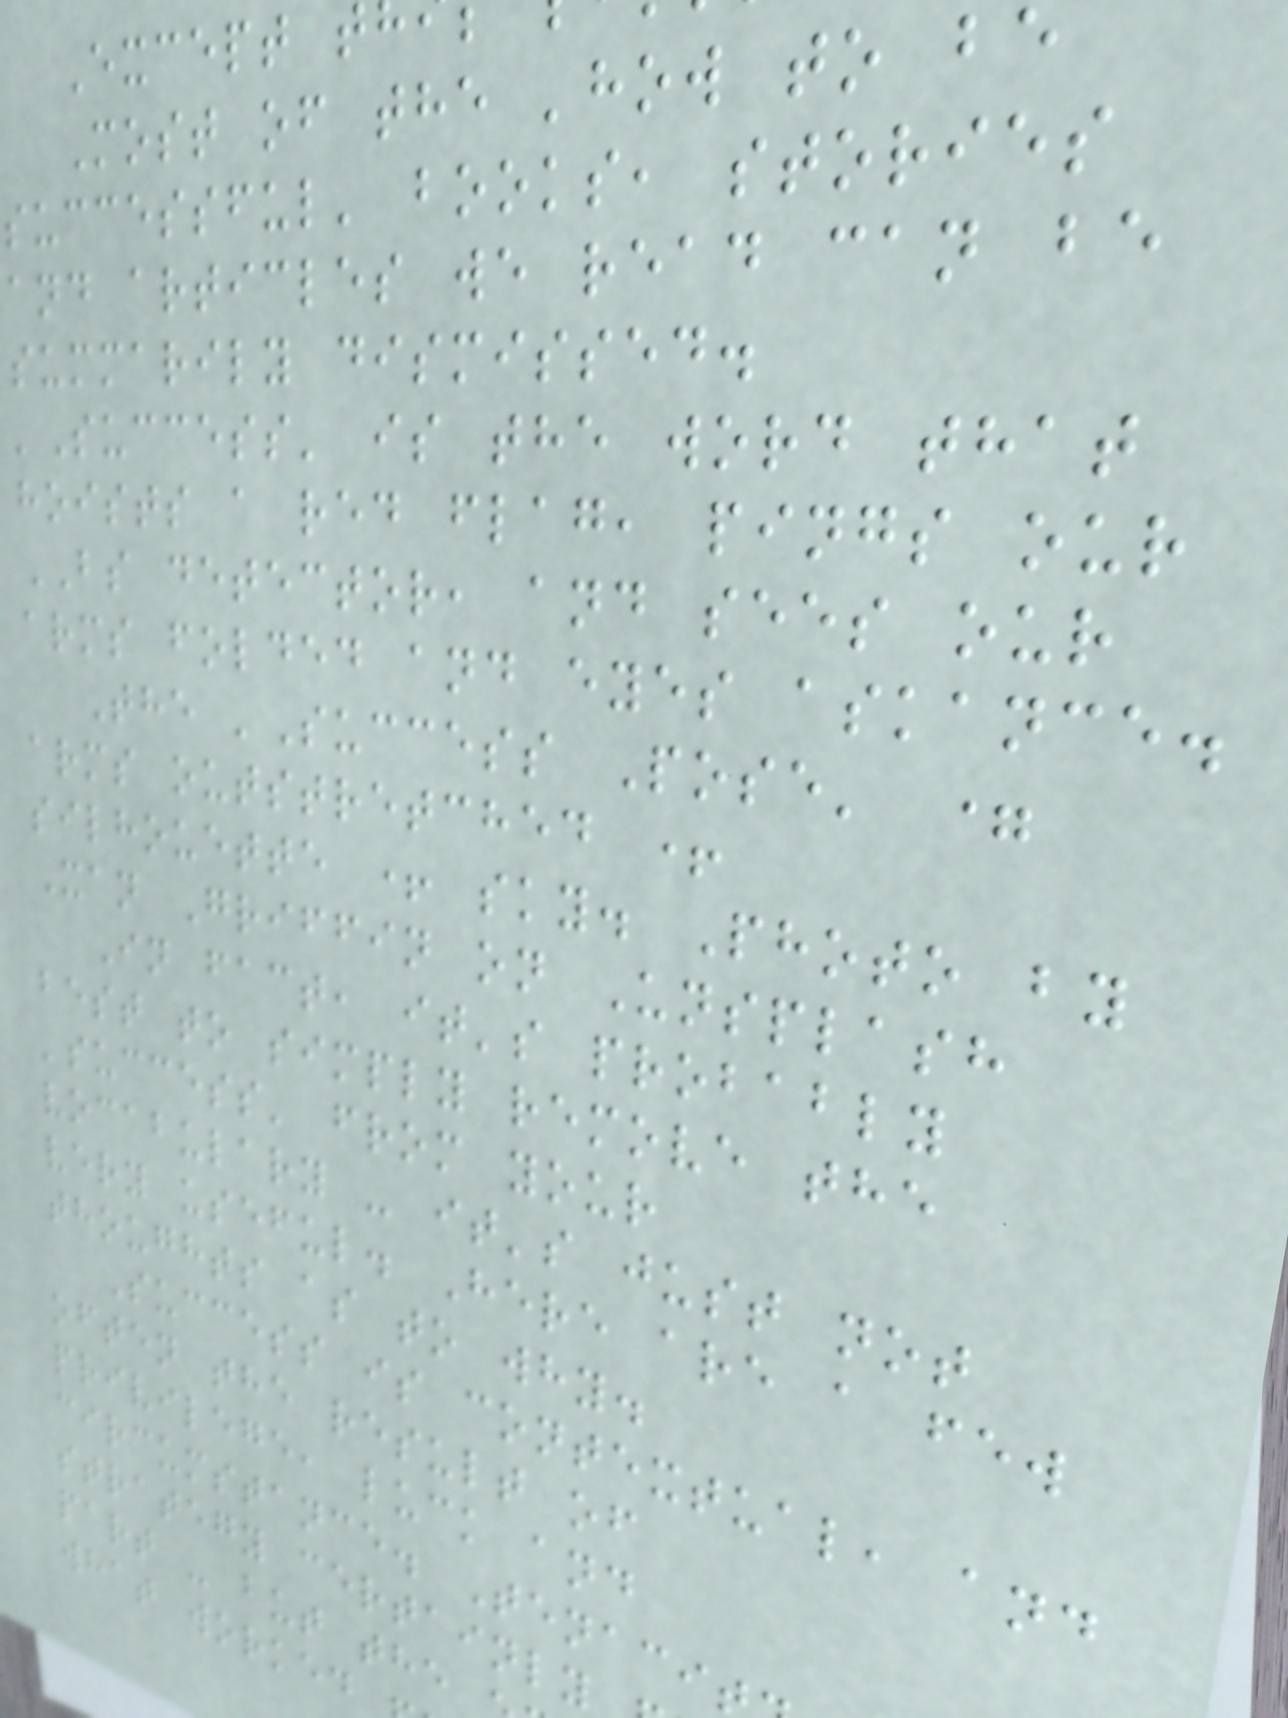Except t
Most of the 'how to be
successful' books, stories
and articles we read can be
summarily dismissed.
'Success' is the word that
hoists a red flag, pings our
BS detector, and sees our
arms folded and eyes askance.
The 'Success Pose' =
arms outstretched +
silhouette + sky. Photo by
Xan Griffin on Unsplash
In fact, it's probably
best to simply remove the
'success' from your
vocabulary - it's just not
very useful. Here are a few
thoughts as to why.
Success is contextual, and
often the result of
privilege, luck and
circumstance. Tenaci
strategy certainly
part - but the
what worked
